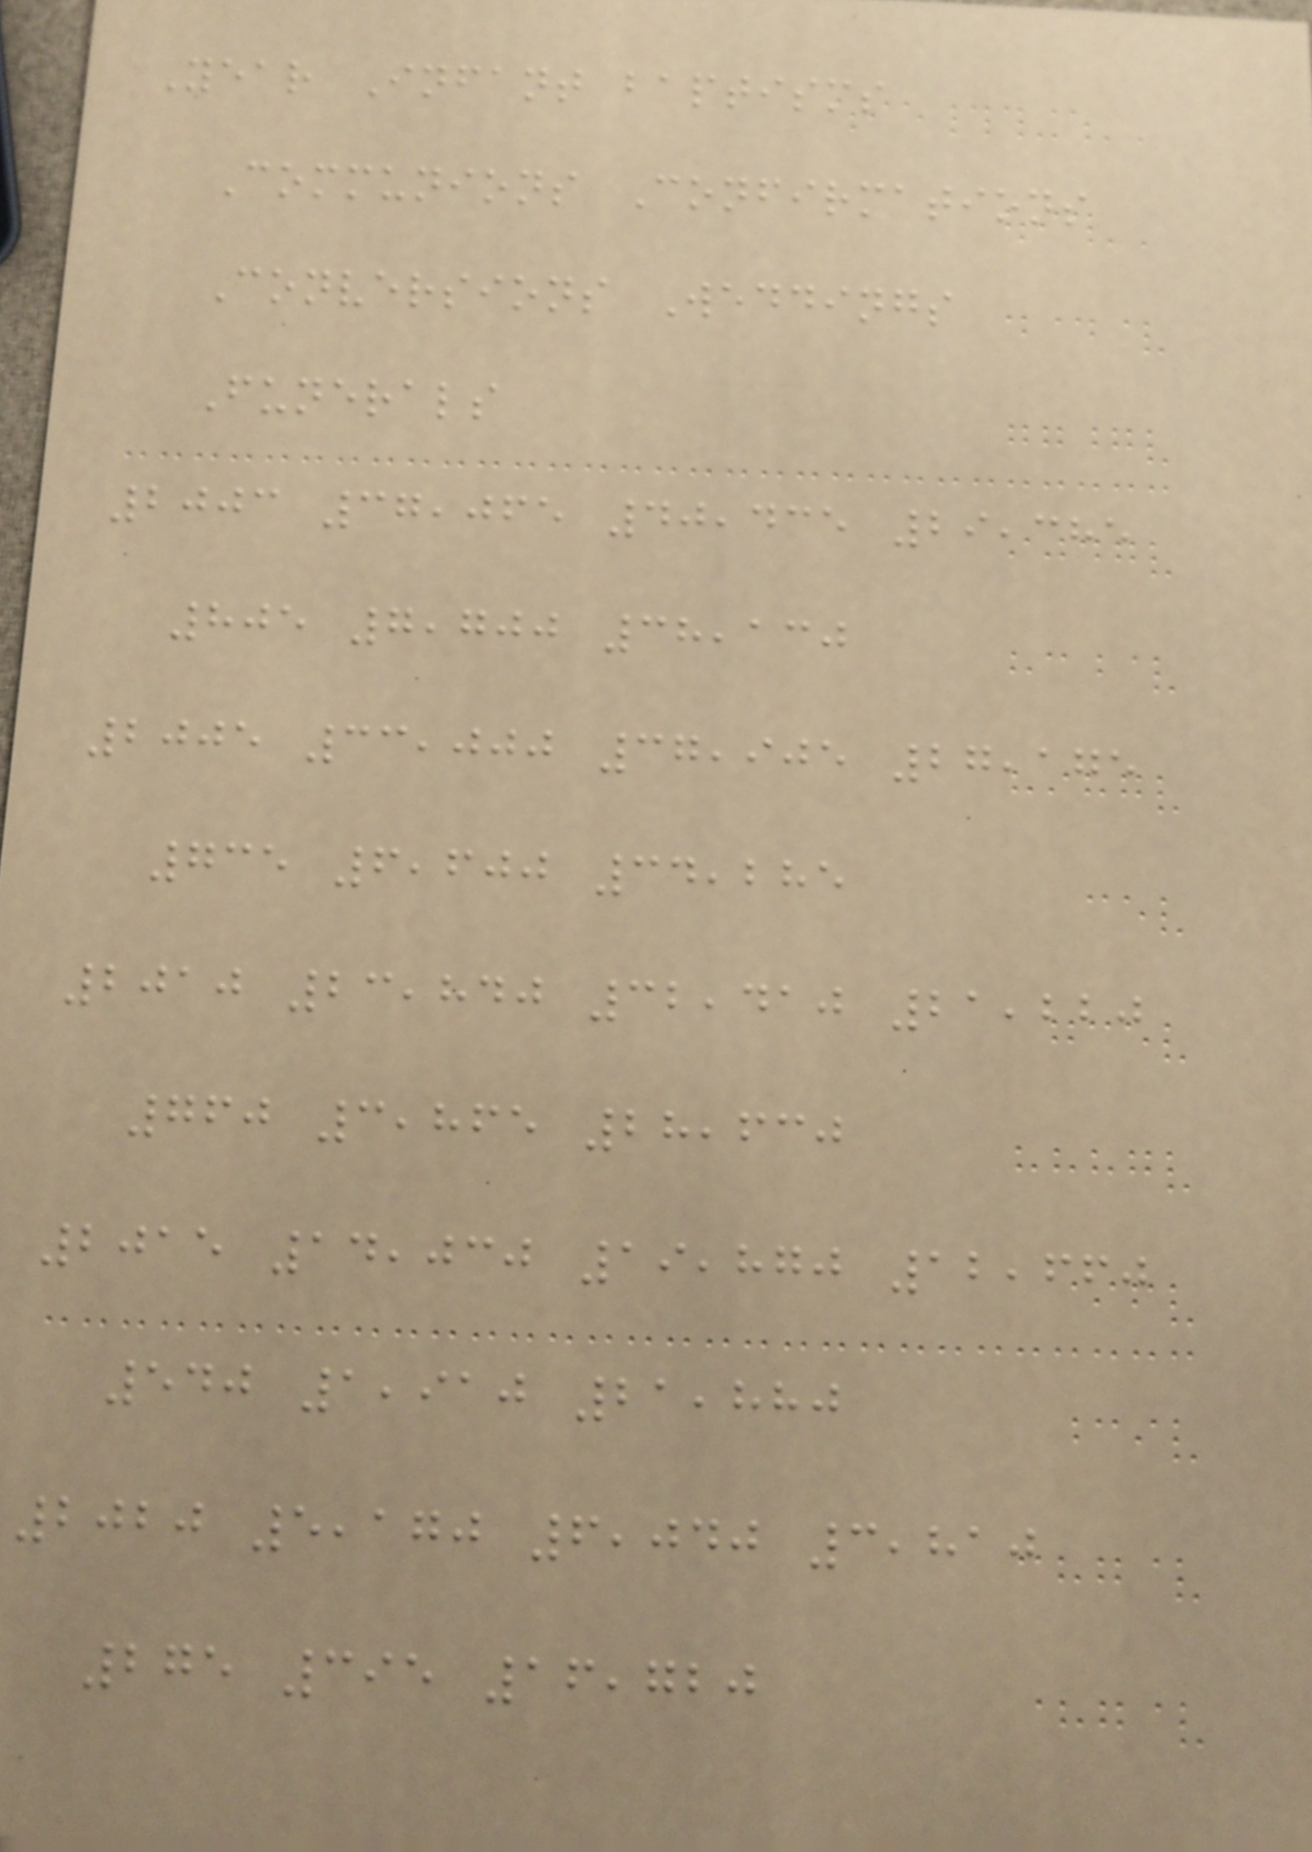Year Infant baptisms
Communions Confirmations
Conversions Weddings
Funerals
2003 37,065 40,435 29,385
805 7,700 38,130
2005 33,000 37,905 27,175
735 6,600 34,285
2010 23,840 32,410 21,220
760 3,865 28,630
2015 14,030 19,870 12,660
540 1,910 21,880
2020 5,170 6,040 3,810
275 395 16,720
